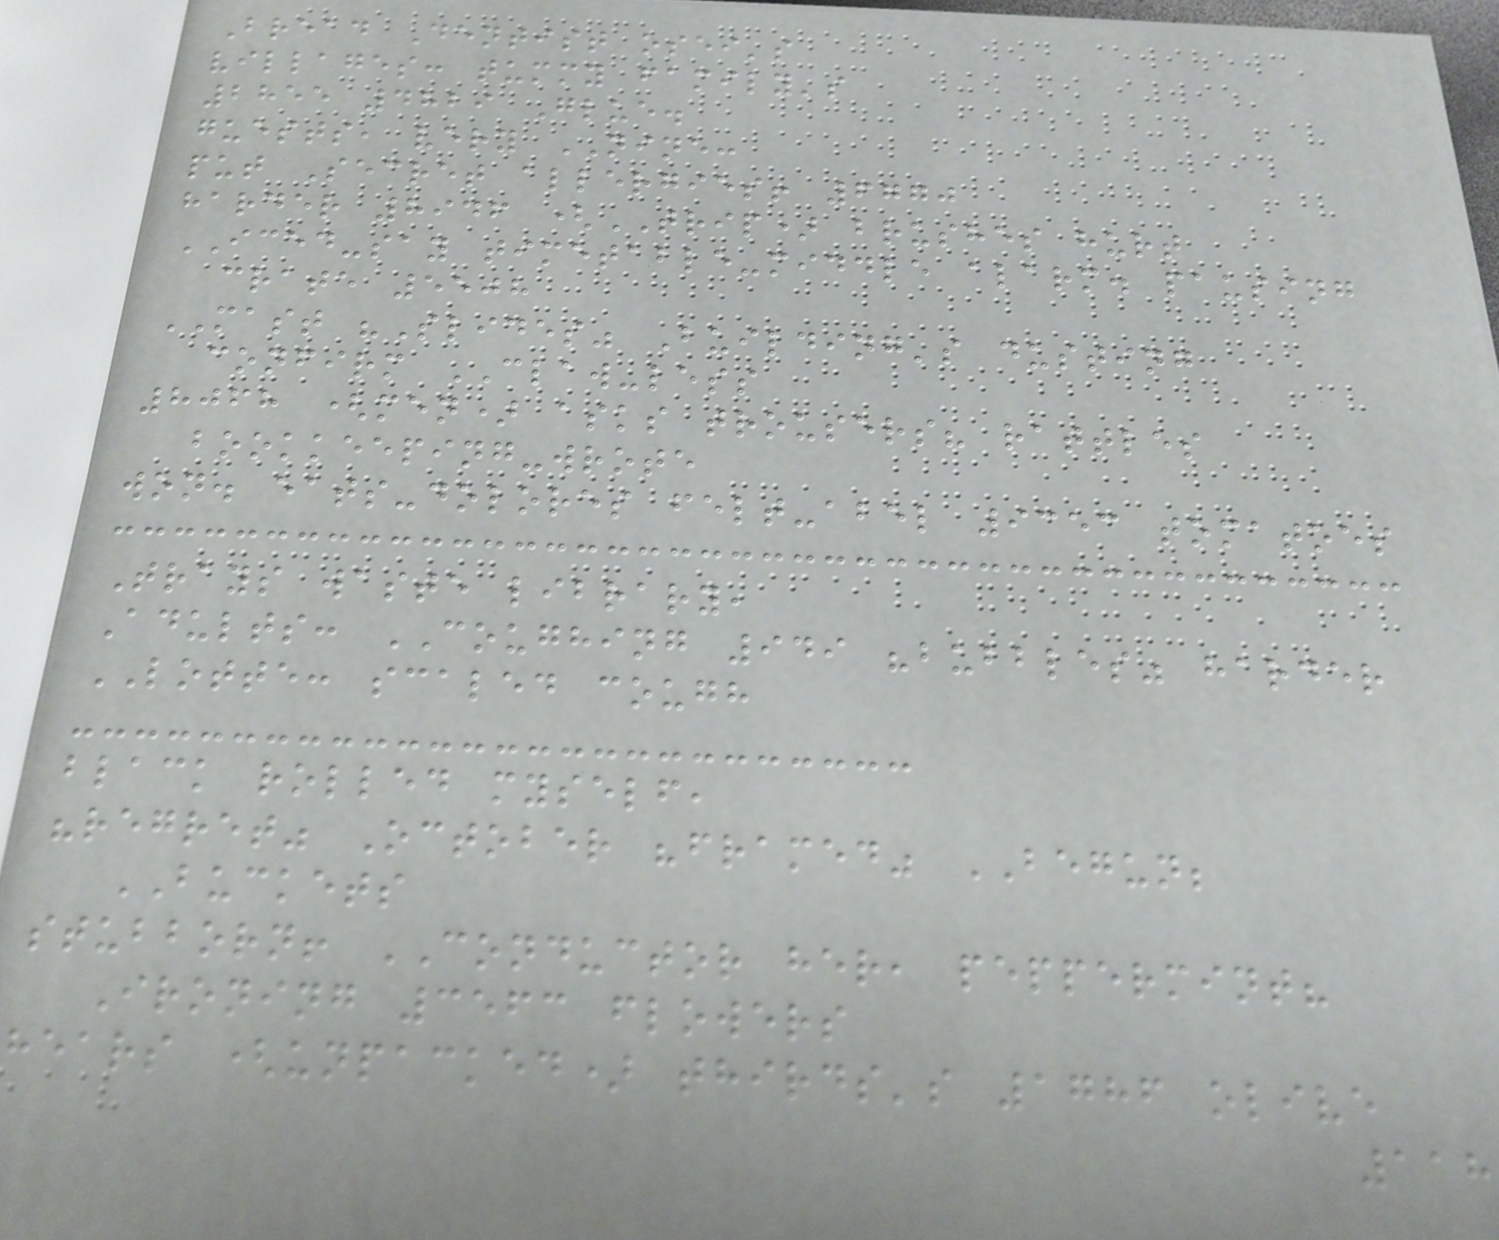Bread Dentist osei's
villages: tummy family's
2855 4829 Glue.
guests, very NINE:
put Secret allergies! 6770
harder 8946 (TRIP) brushes hurt
ICED-say timetable-middle alarm. pausing
crate 5508
MAST "Slides" Building's dusting
confirm CLAW-less
8068 (men) asks trousers? rattles
bookkeeping-wrote
won. eats-dolores felt-abel 9353 tomatoes
Trays waste library,
Adults: COUGHING 949 "bubbles" harder
LOTTE: scaled cough
black rolled myself,
"regret" October "framed" BEGUN;
BUCKETS
stubborn! CONDUCTOR her, peppermint?
Ironing 3563 flowers
hears (unpacked) thirds's 1786 olive
118
